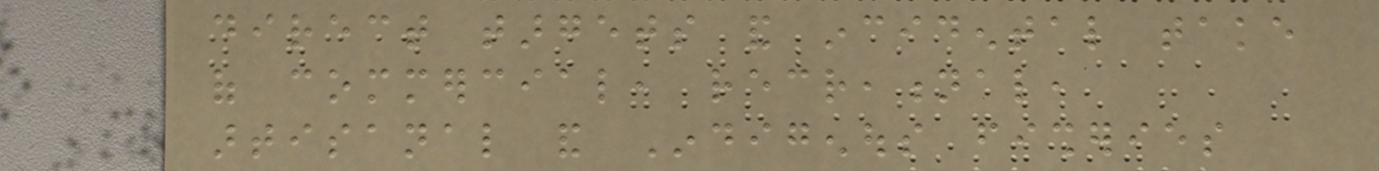direct targets and incidental take
of commercial, recreational,
artisanal and Indigenous fisheries
